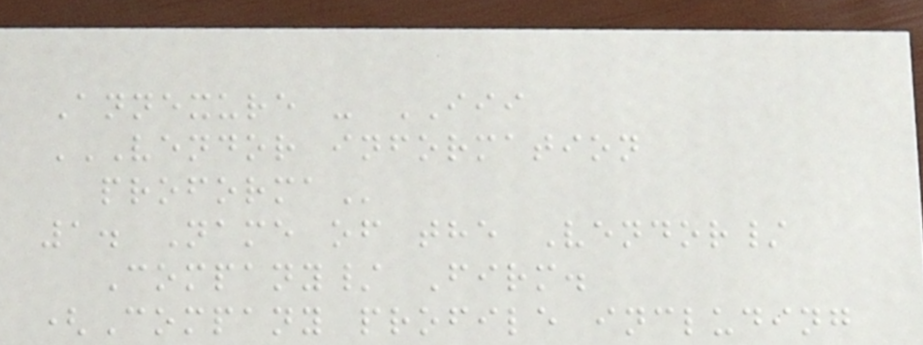Annexure - III
VENDOR INFORMATION
PROFORMA
1. Name of the Vendor/
Company/ Firm.
(Company profile including
